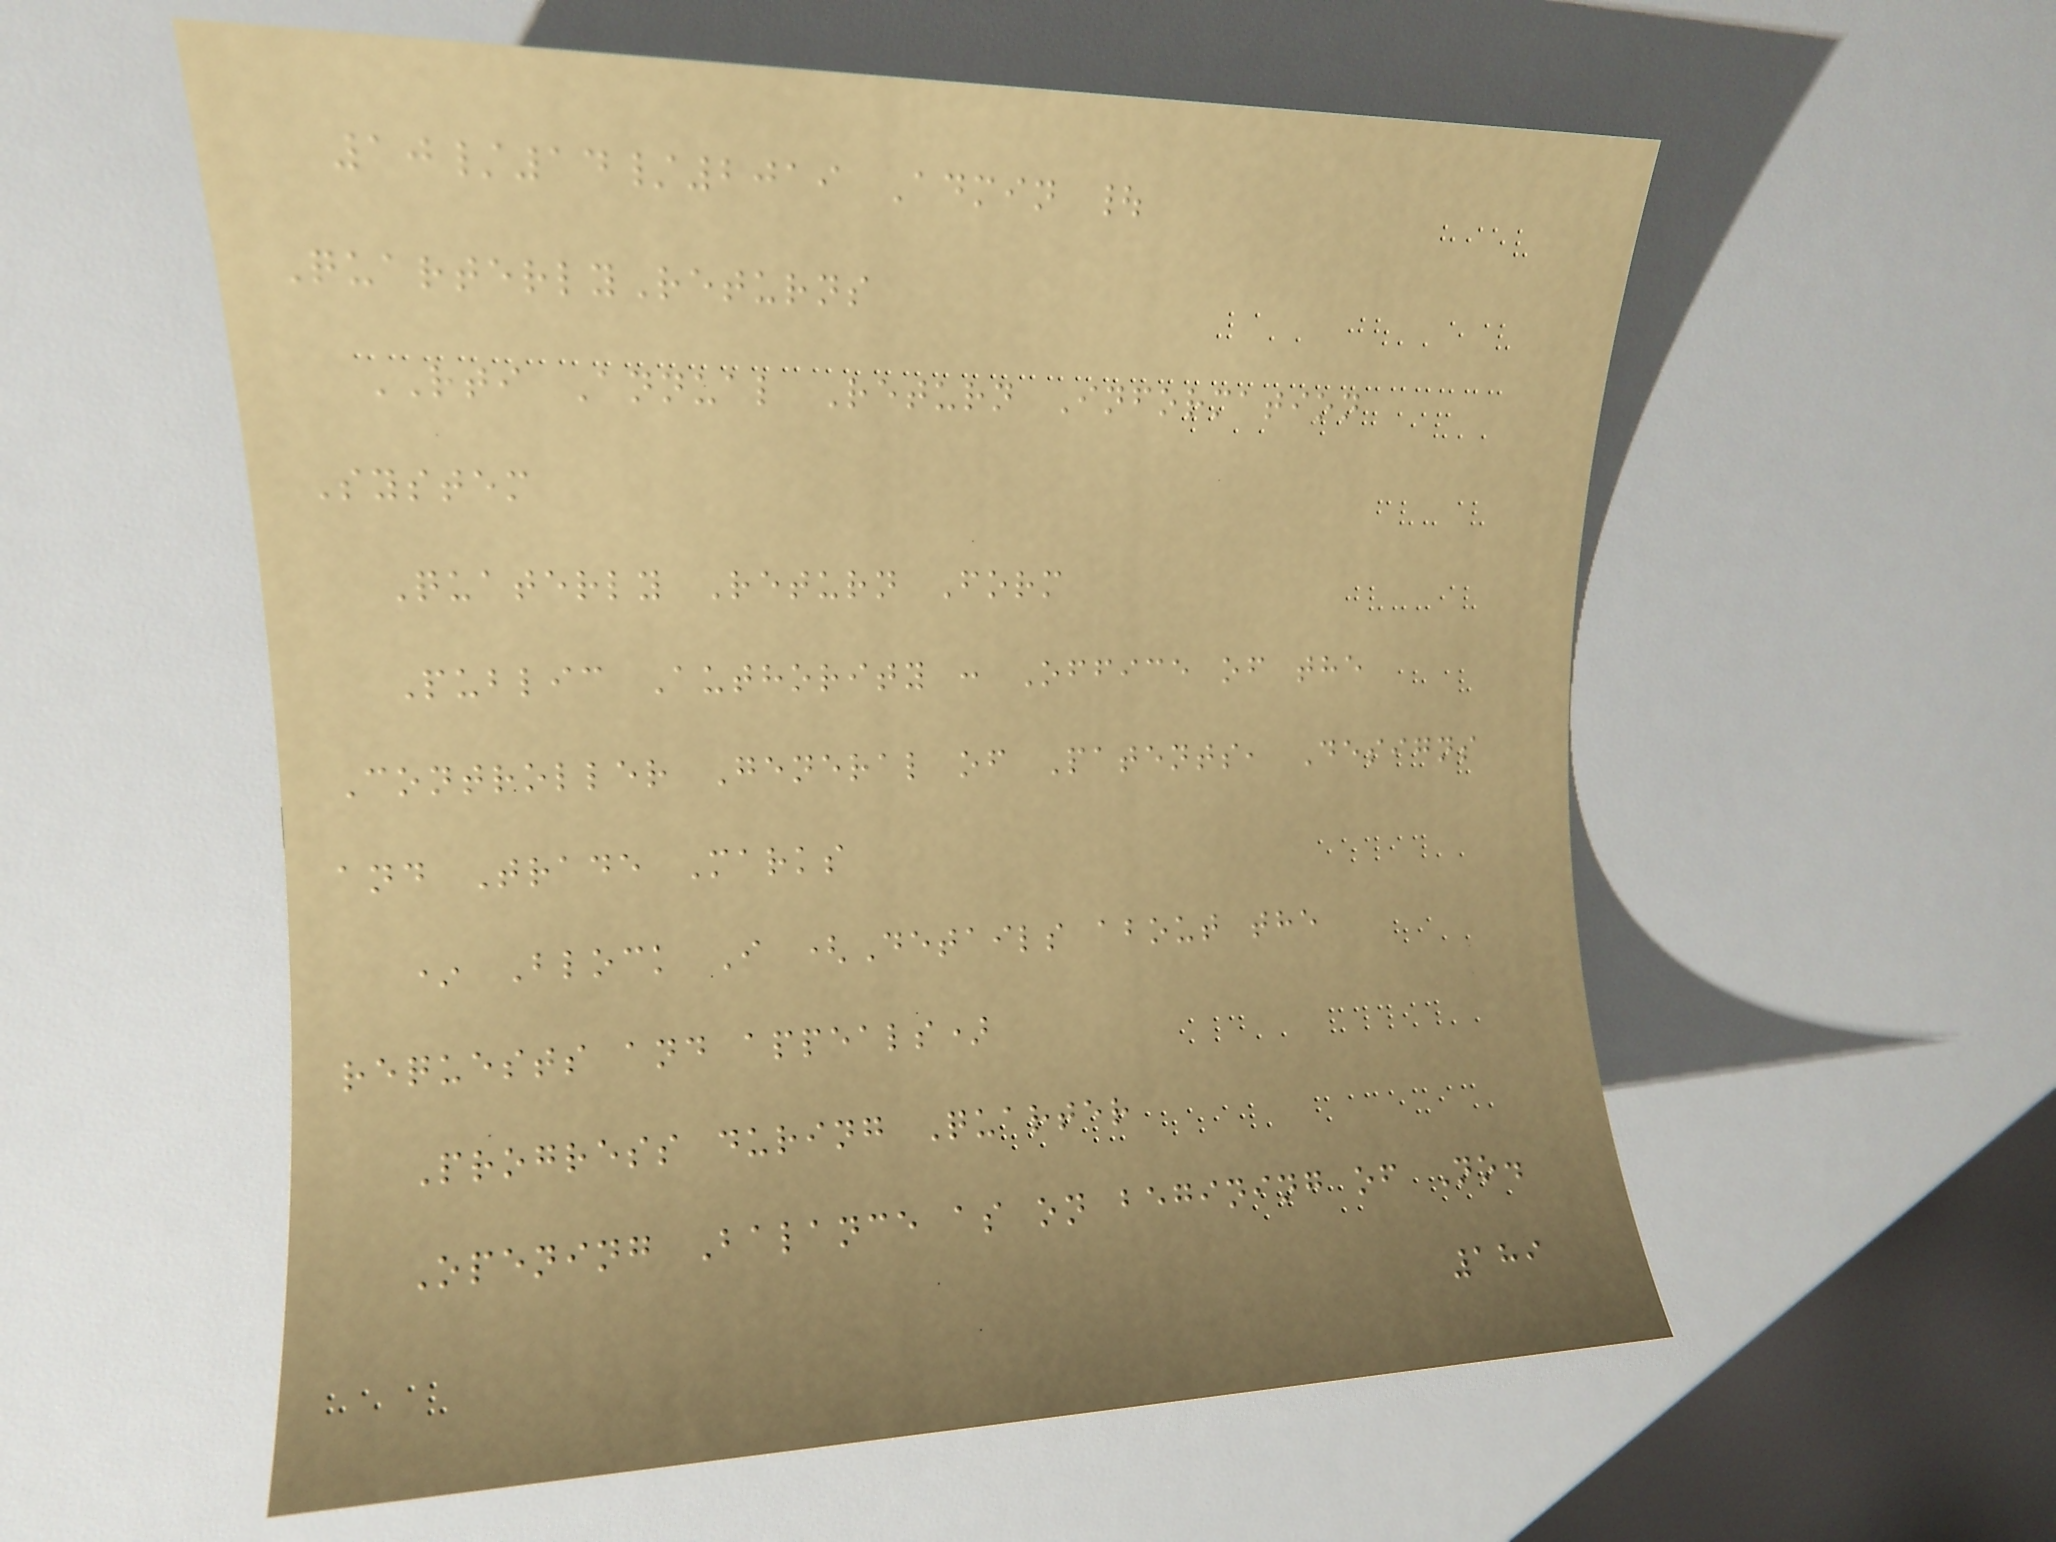10/14/2019 Admin |
QuarterlyReturns
RTI Annual Return Information
System
Quaterly Return Form
Public Authority : Office of the
Controller General of Patents, Designs
and Trade Marks
* Block I (Details about the
requests and appeals)
Progress during Quarter
Opening Balance as on begining of No.
189
